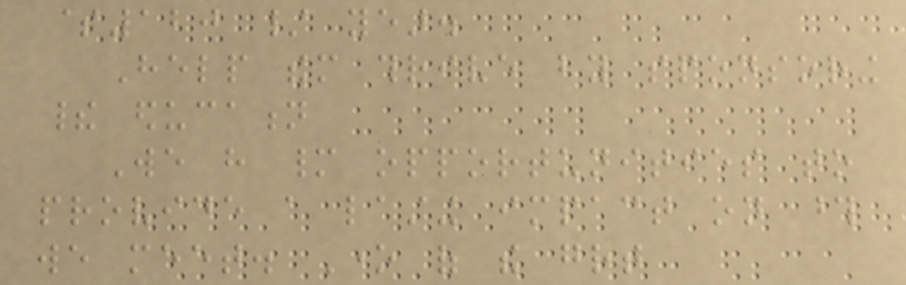$120 / year.
Help them thrive by sponsoring
their education
We have many opportunities to
provide a lasting impact on those
we meet. One of the great
